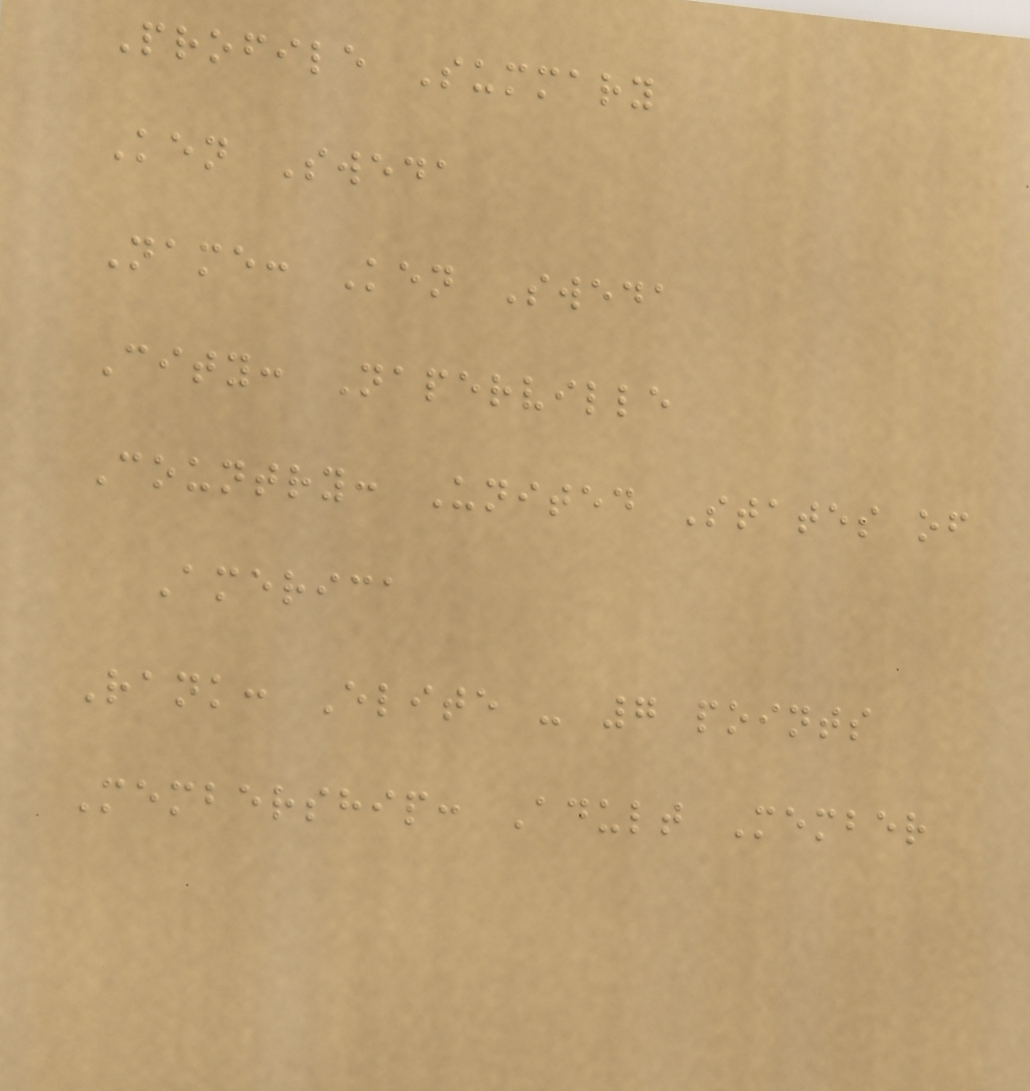Profile Summary
Ken Sweda
Name: Ken Sweda
City: Naperville
Country: United States of
America
Rank: Elite - 7 points
Membership: Adult Member
